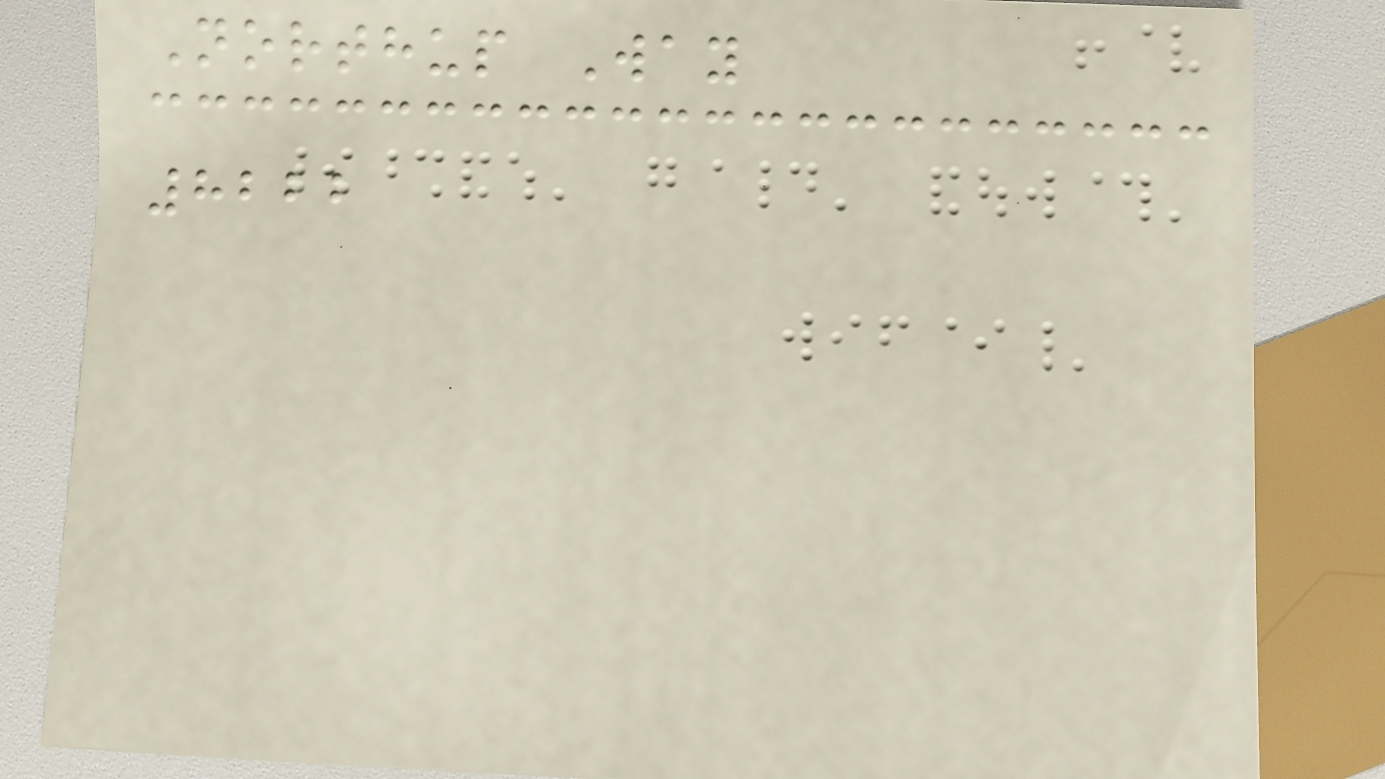Northup Way
8222
